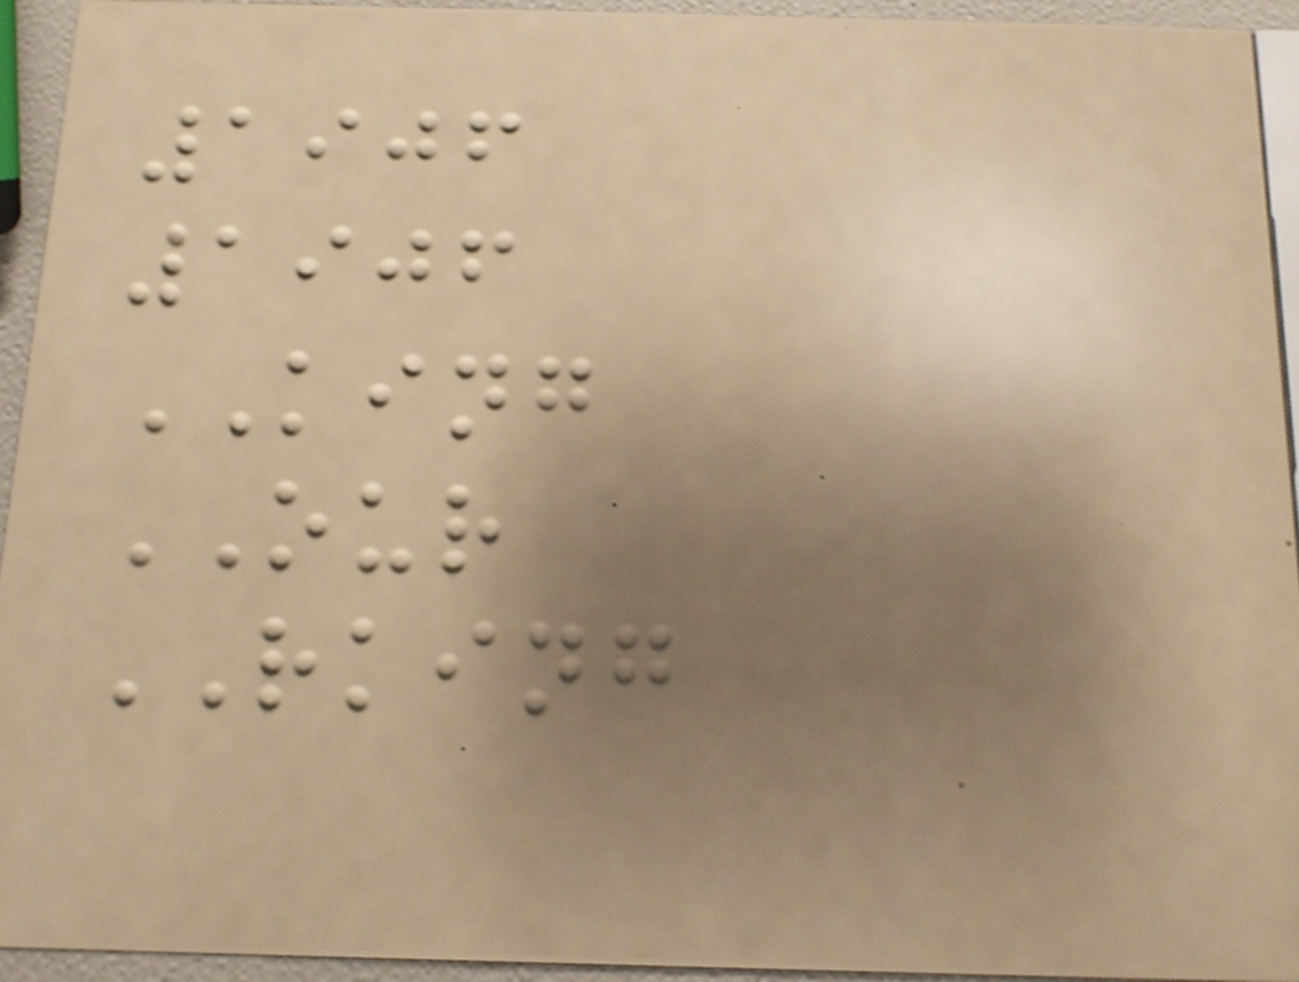1906
1906
KING
OUR
RKING
